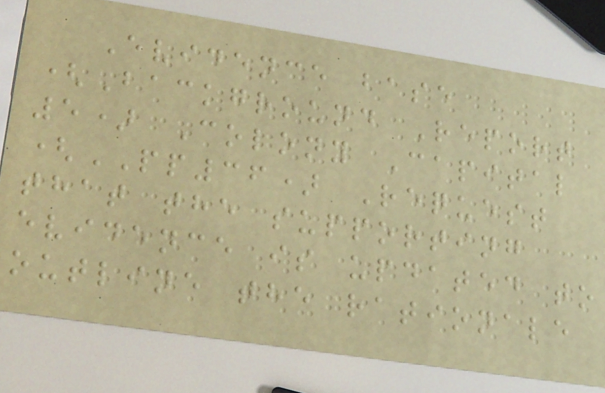Evidence base
(Background Report
5) Colony Capital
(PP36) Request
that the supporting
evidence is updated to
outline the rationale
